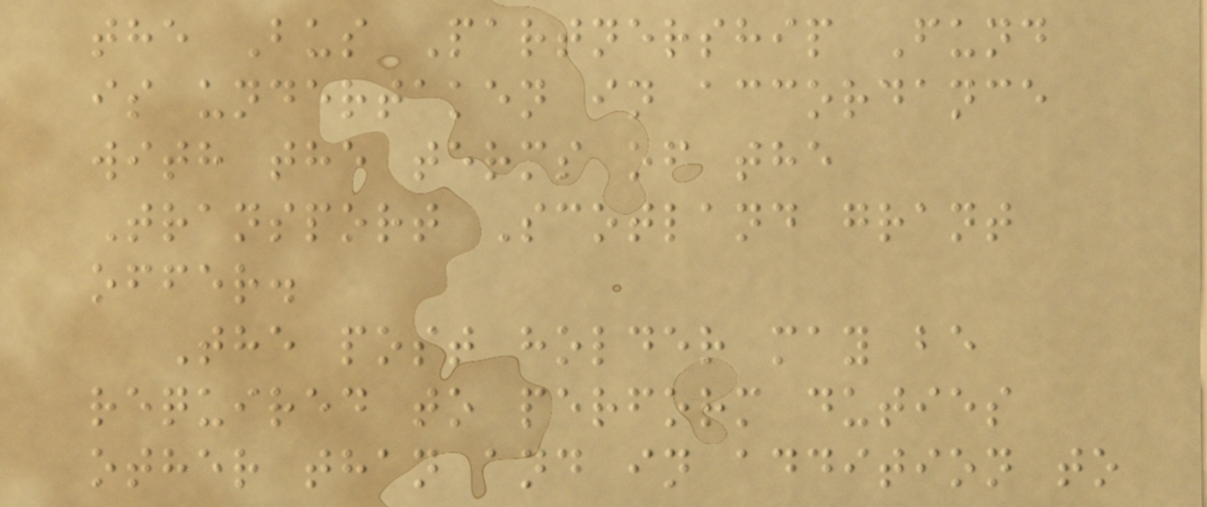the Bus Partnership Fund
is undertaken in accordance
with the terms of the
Transport Scotland grant
offer.
The post holder may be
required to perform duties
other than and in addition to
